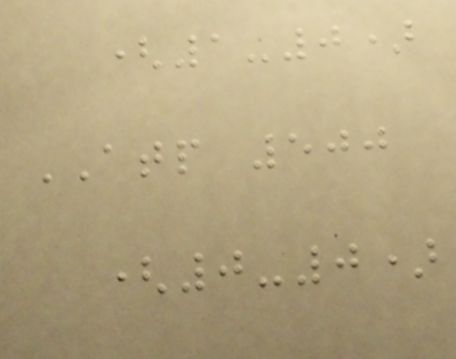(1-0)
ATP 500
(0-0)
